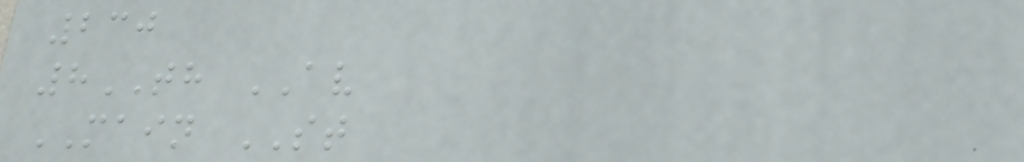230
8TH AV
MAIN ST
